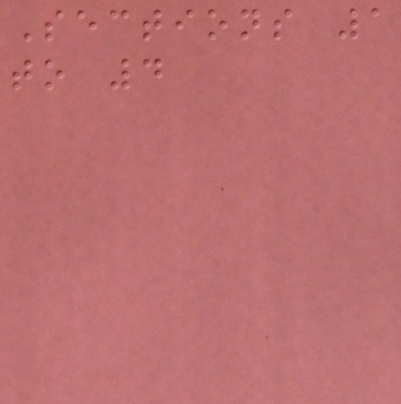Sections 1
to 4
